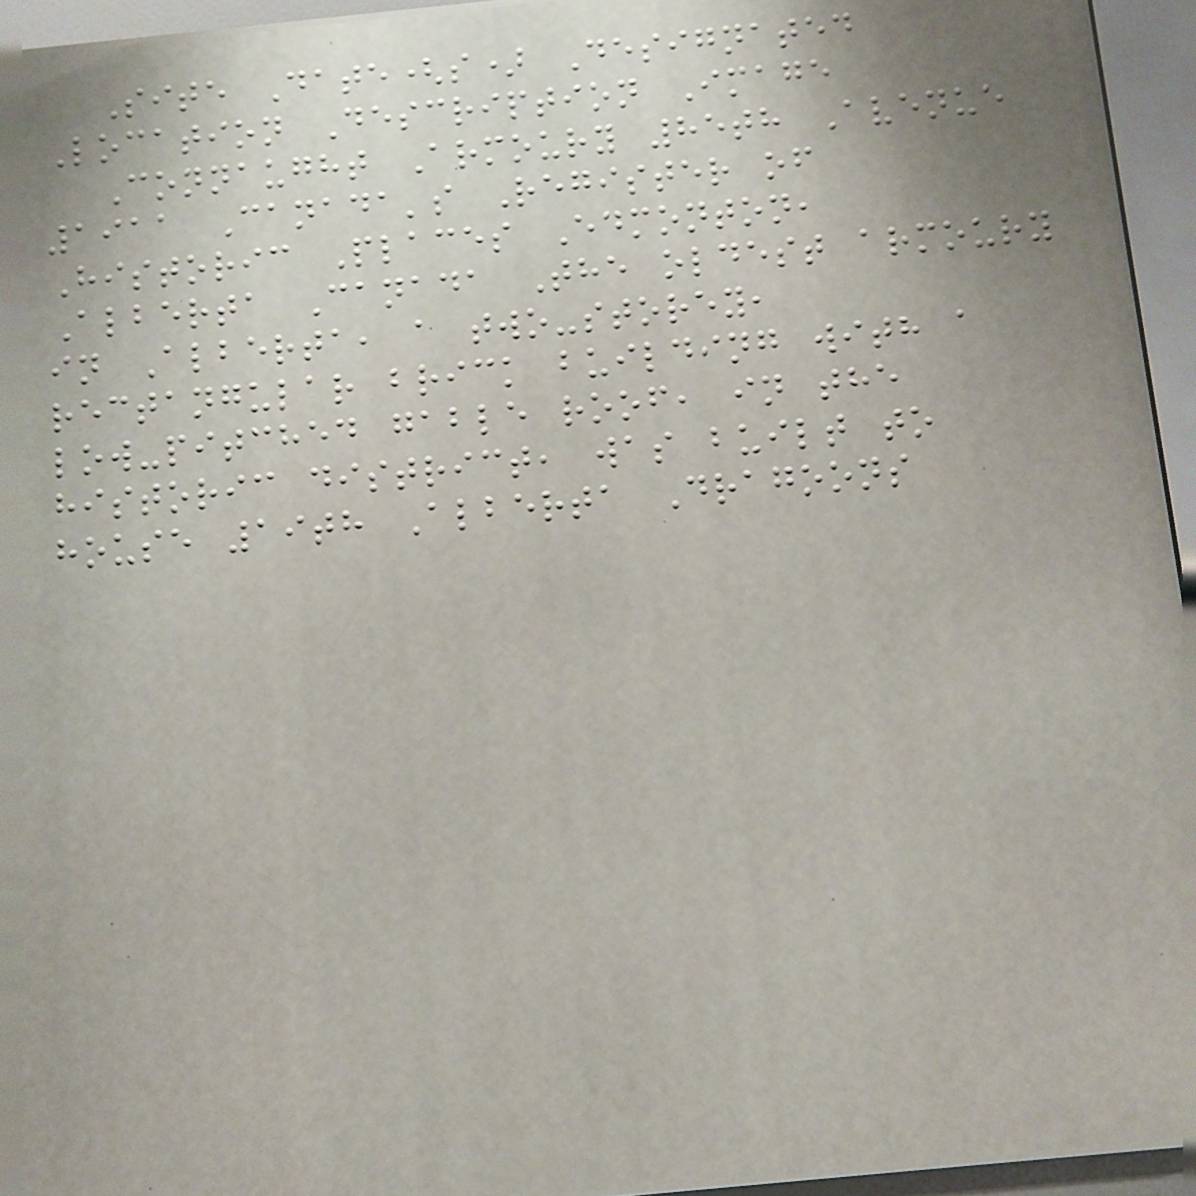Site Date(s) Designated
Location Description Image
Connaught Armoury 85th Avenue
1911 Canada's Register of
Historic Places Edmonton,
Alberta Canada The oldest armoury
in Alberta, a two-storey,
rectangular brick building with a
low-pitched gable roof, in the
historic district, was built to
house 19th Alberta Dragoons
